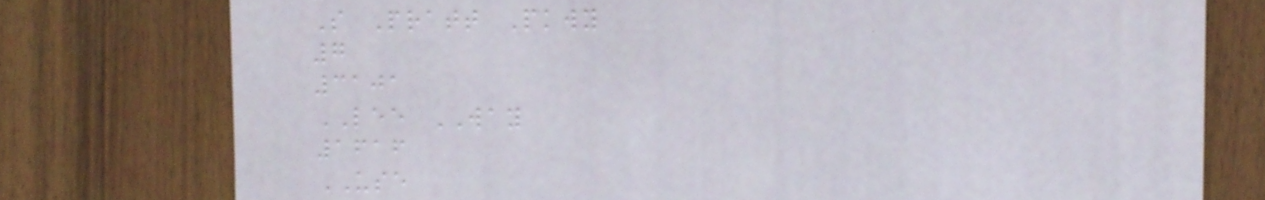S Pratt Pkwy
7
3101
LEE WAY
1616
USE
